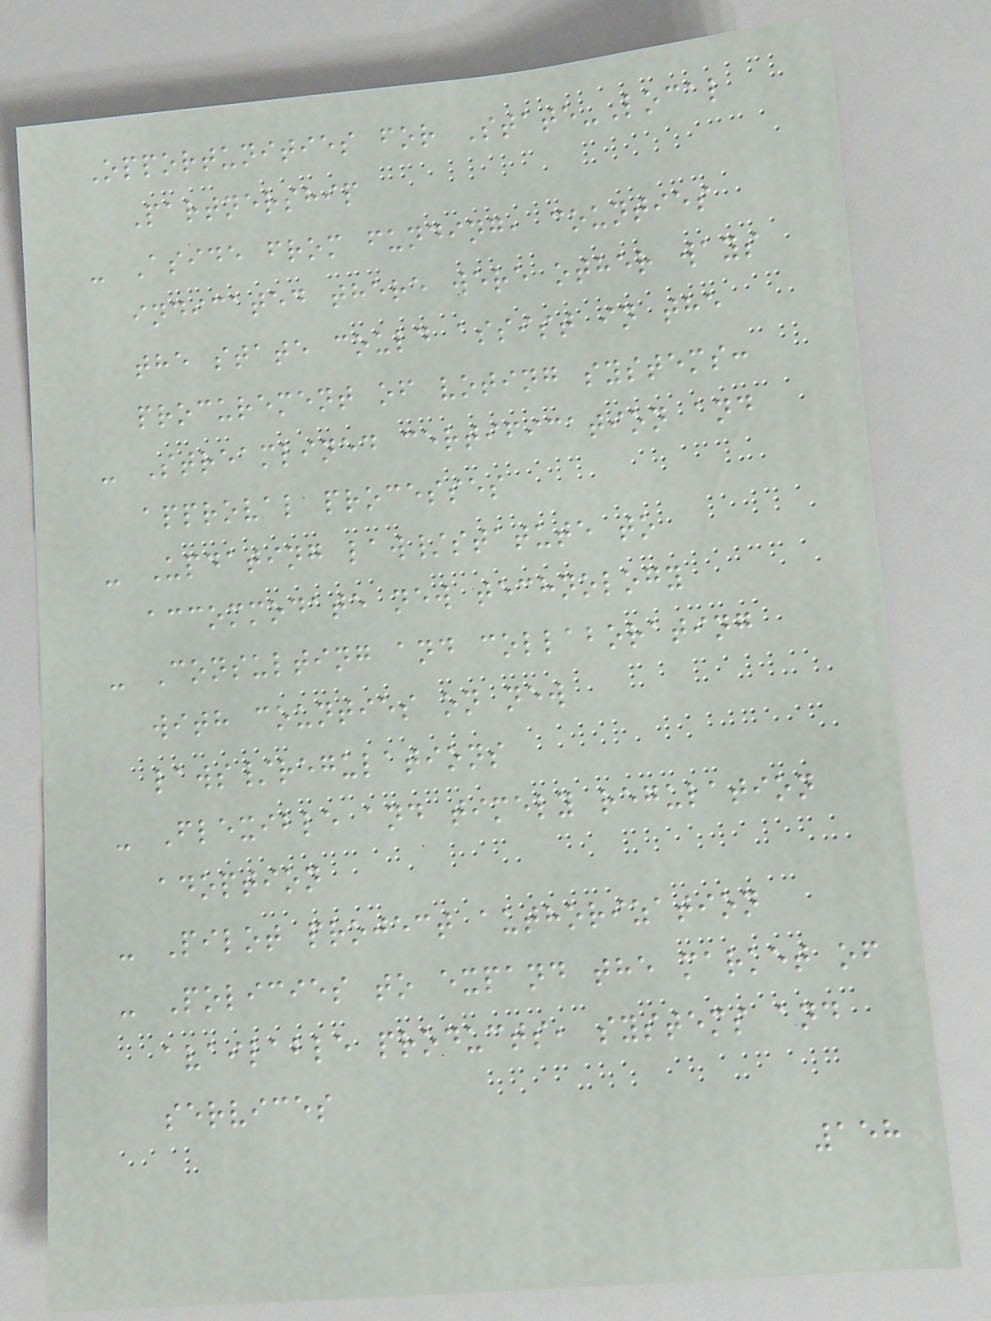Opportunities for State-Local
Partnership
- Aside from funding, counties
indicated there were other ways
the state could assist in the
procurement of voting systems:
- Streamlined certification and
approval processes
- Updating law/statute to
accommodate new technology
- Consulting and collaborating
with counties on new
laws/regulations
- Flexible and timely regulation
adoption
- Pilot project authorization
- Policies to expand the market of
available products, systems and
services
158
